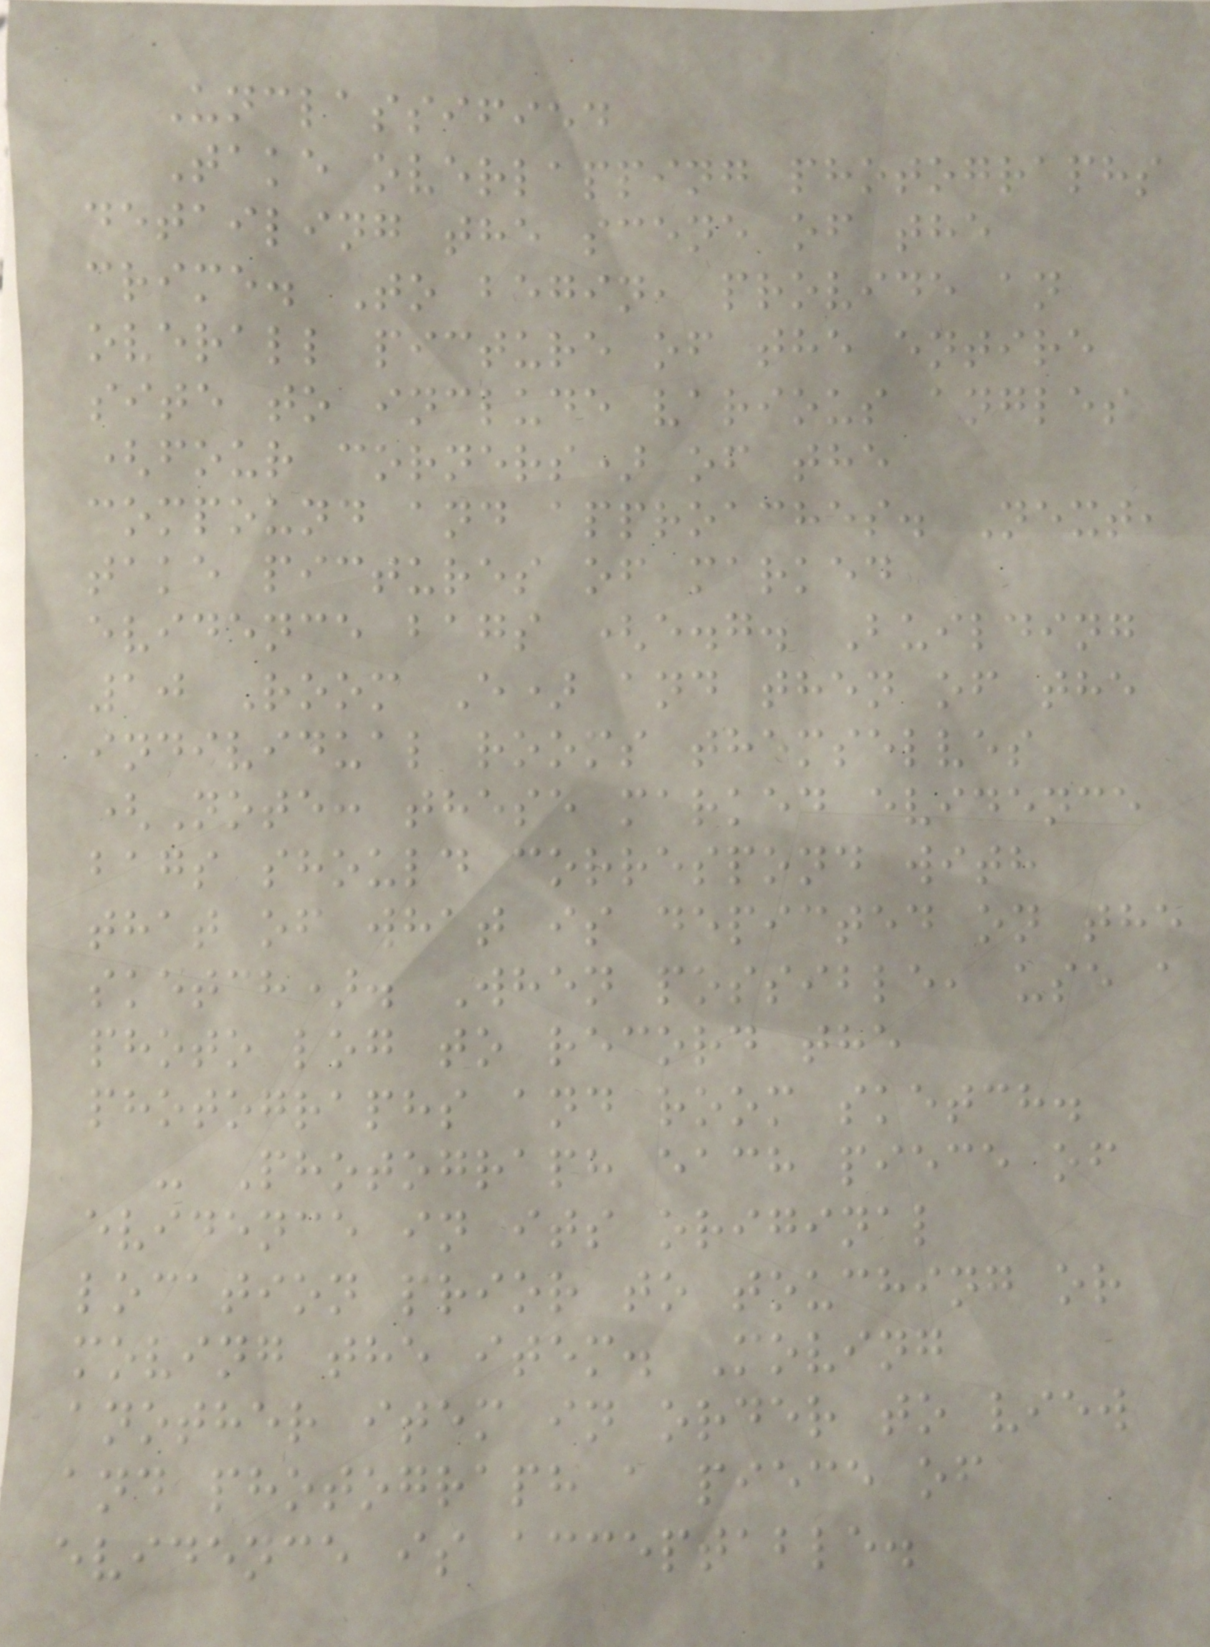Unclassified
Take overlapping photographs
detailing the scene of the
crime. To begin, provide an
overall picture of the entire
site to include various angles
(four corners) of the
compound and approaches. Next,
take pictures of marked
evidence bags (e.g. Building
10 Room E) and then of the
individual rooms themselves
(Note: these marked evidence
bags should correspond with
that of what is depicted on the
sketch). When possible, use a
photo log to record the
photographs and room sketch.
- Photograph each piece of
evidence in its original
location prior to touching or
moving the item. Moving
another item in order to view
and photograph a piece of
evidence is acceptable.
